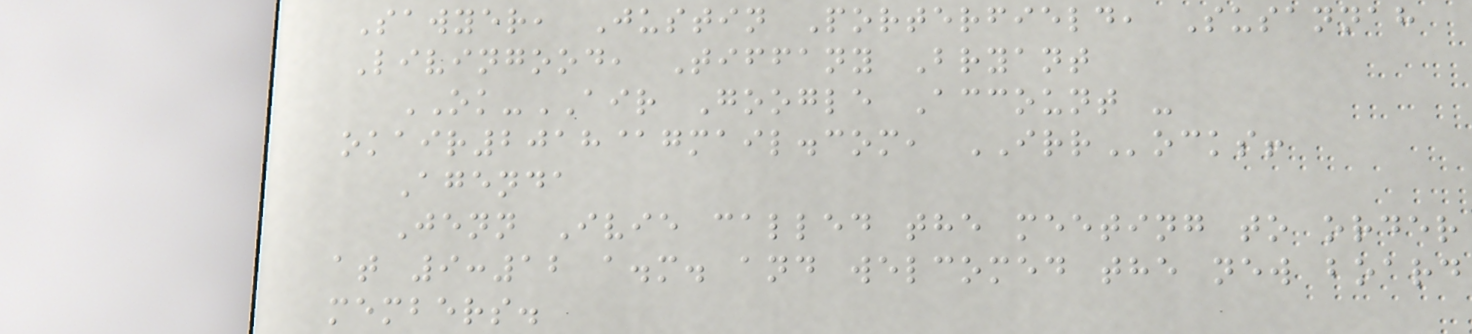Sawyer, Justin Porterfield, Susannah
Livingood, Tiffany Bryant
OK-AIR Google Account -
okair2018@gmail.com, IRRocks!
Agenda
Jenn Ivie called the meeting to order
at 9:12 a.m. and welcomed the new board
members.
